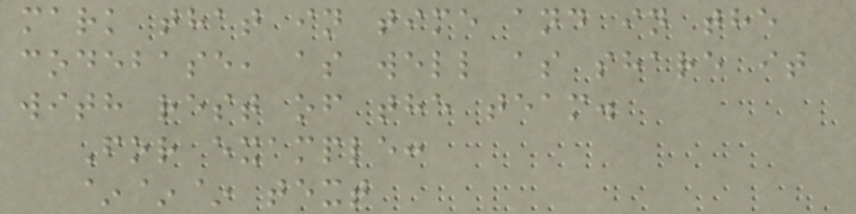mark that in time and in the
codebase, as well as share it
with rest of the team.
For example:
~~~ text
